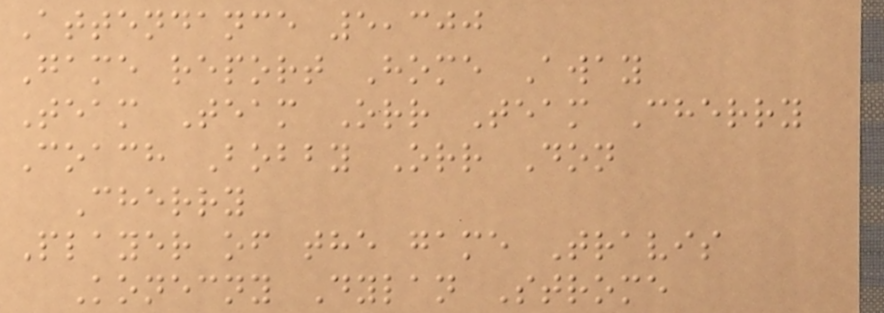Attendance 5,300
Game report Home Away
Team Team Orr Team Cherry
Coach Bobby Orr Don
Cherry
Player of the game Travis
Konecny Dylan Strome
